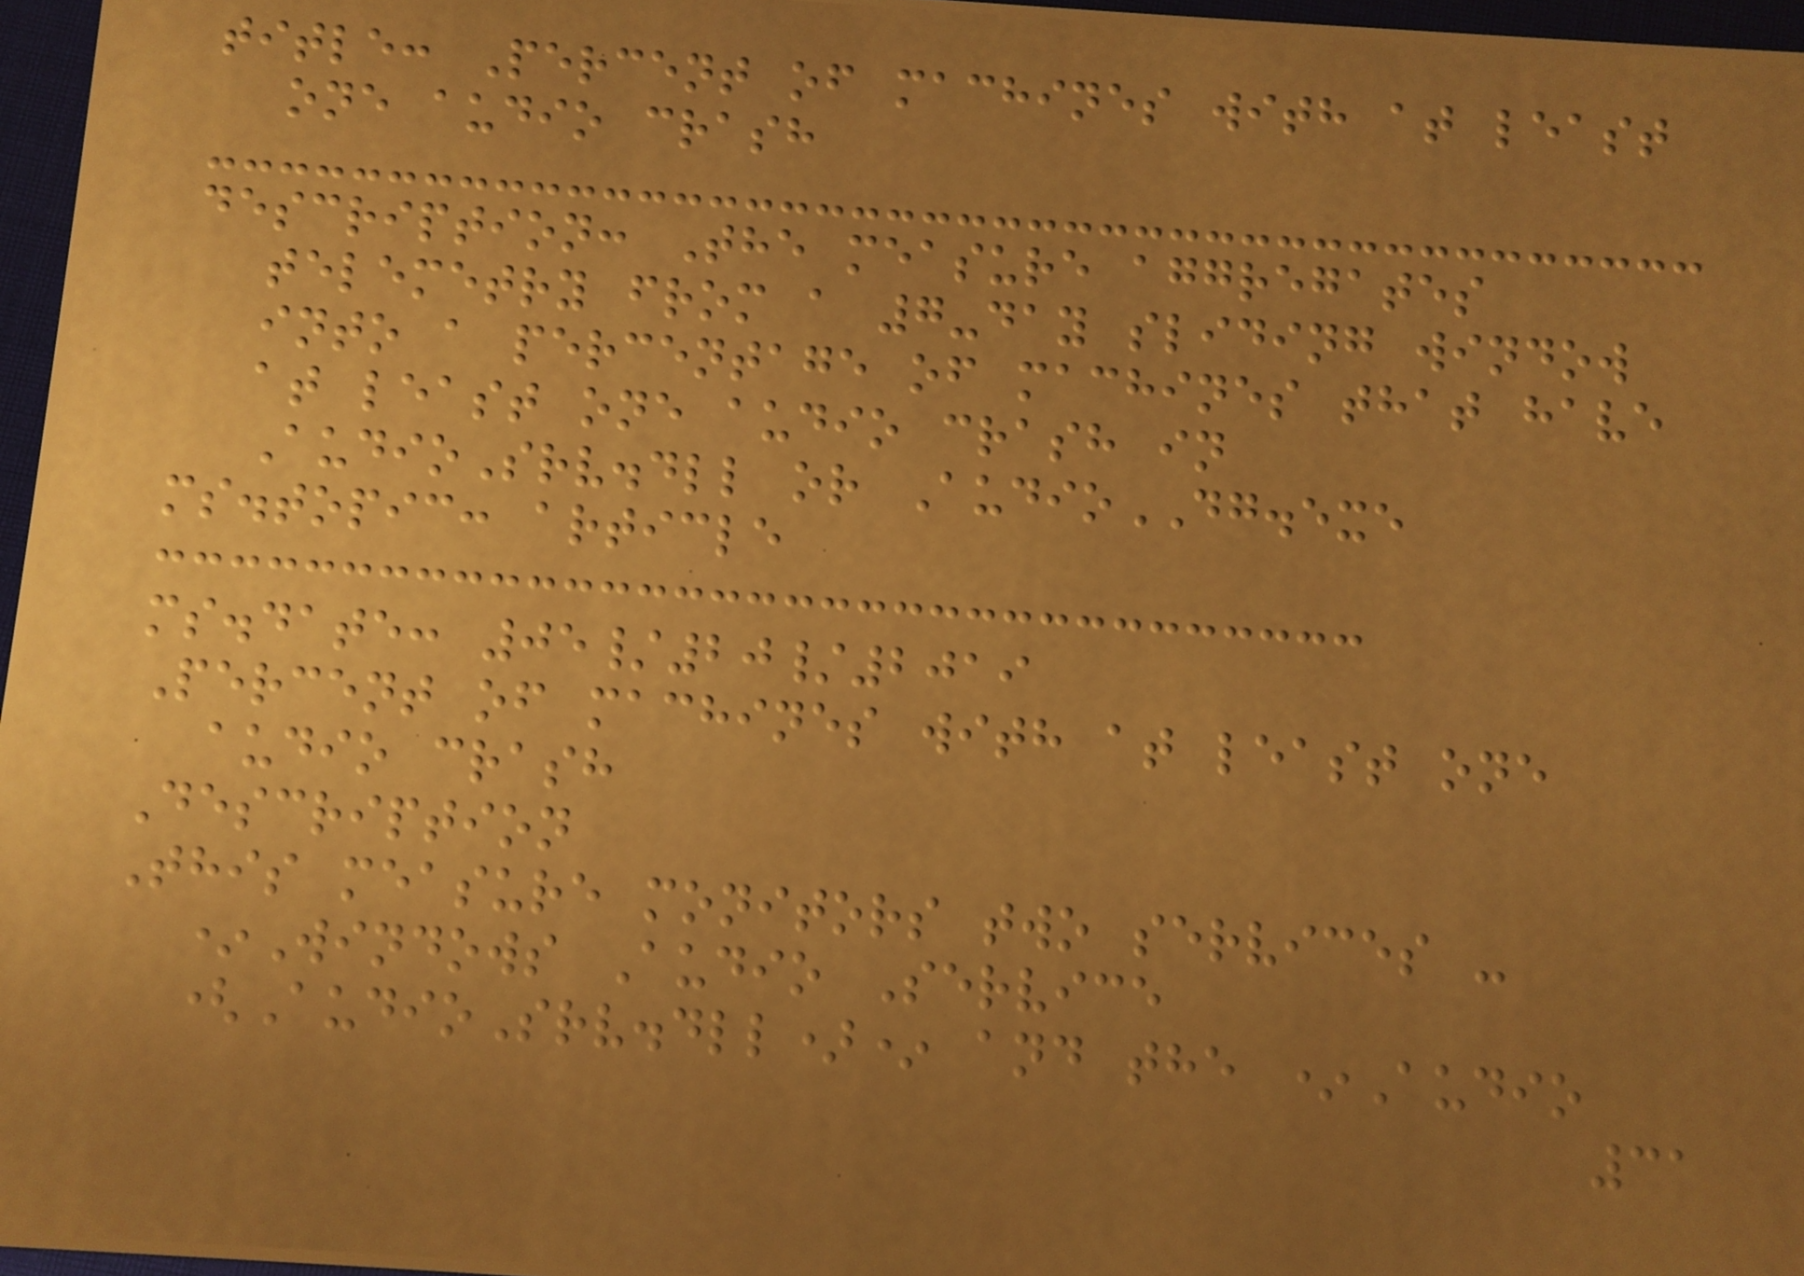title: Percent of machines with at least
one audio crash
description: The measure aggregates
telemetry from a 7-day sliding window
into a percentage of machines that have
at least one audio crash in
AudioSrv.dll or AudioDG.exe
ms.topic: article
ms.date: 05/20/2019
Percent of machines with at least one
audio crash
Description
This measure monitors two services -
*Windows Audio Service
(AudioSrv.dll)* and the *Audio
31
